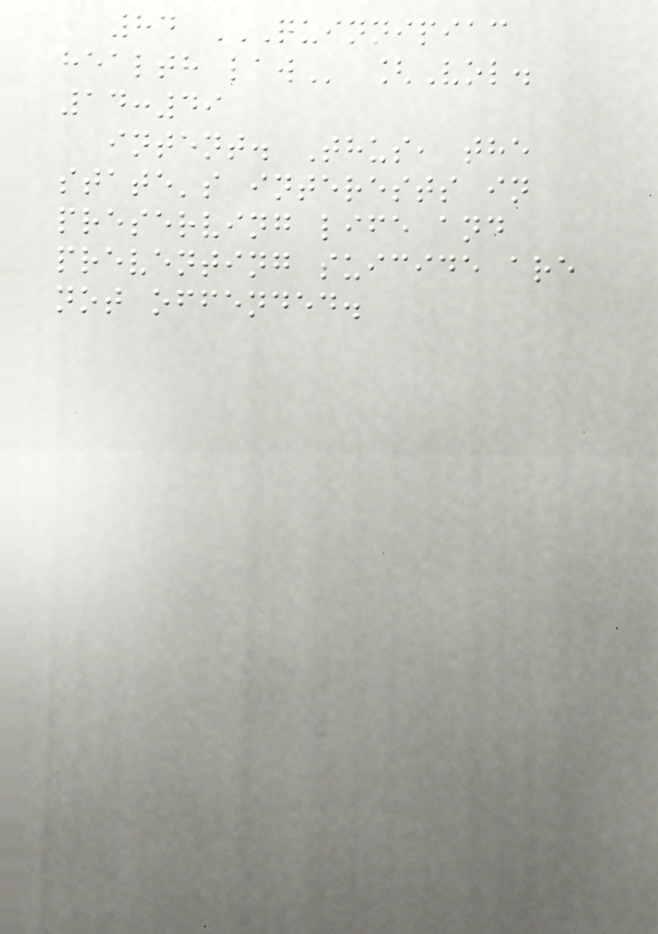84 QUINNIPIAC
HEALTH LAW [Vol.
14:49
intent. Thus, the
state's interests in
preserving life and
preventing suicide are
not offended.
